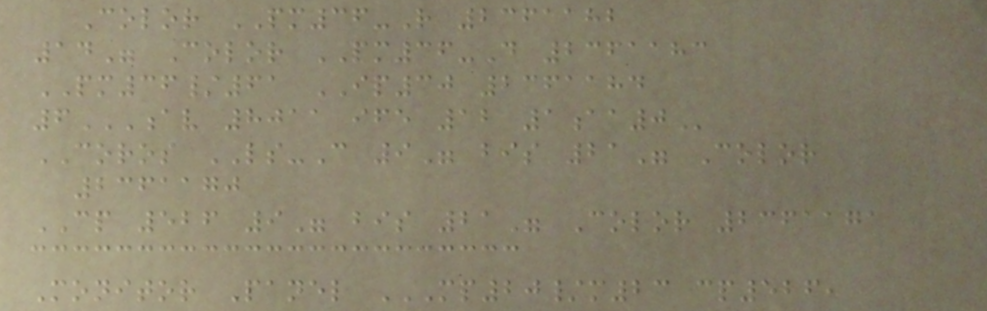Color PM36-R 2361182
14" Color PM36-D 2361183
PM36/61 IP30 2361184
6AV 8011 IFE 12 1AA0
COROS LS-C 9" bis 21" Color
2361170
CP 526 9" bis 21" Color 2361171
Monitor Panel MP20/M23 CP526,
